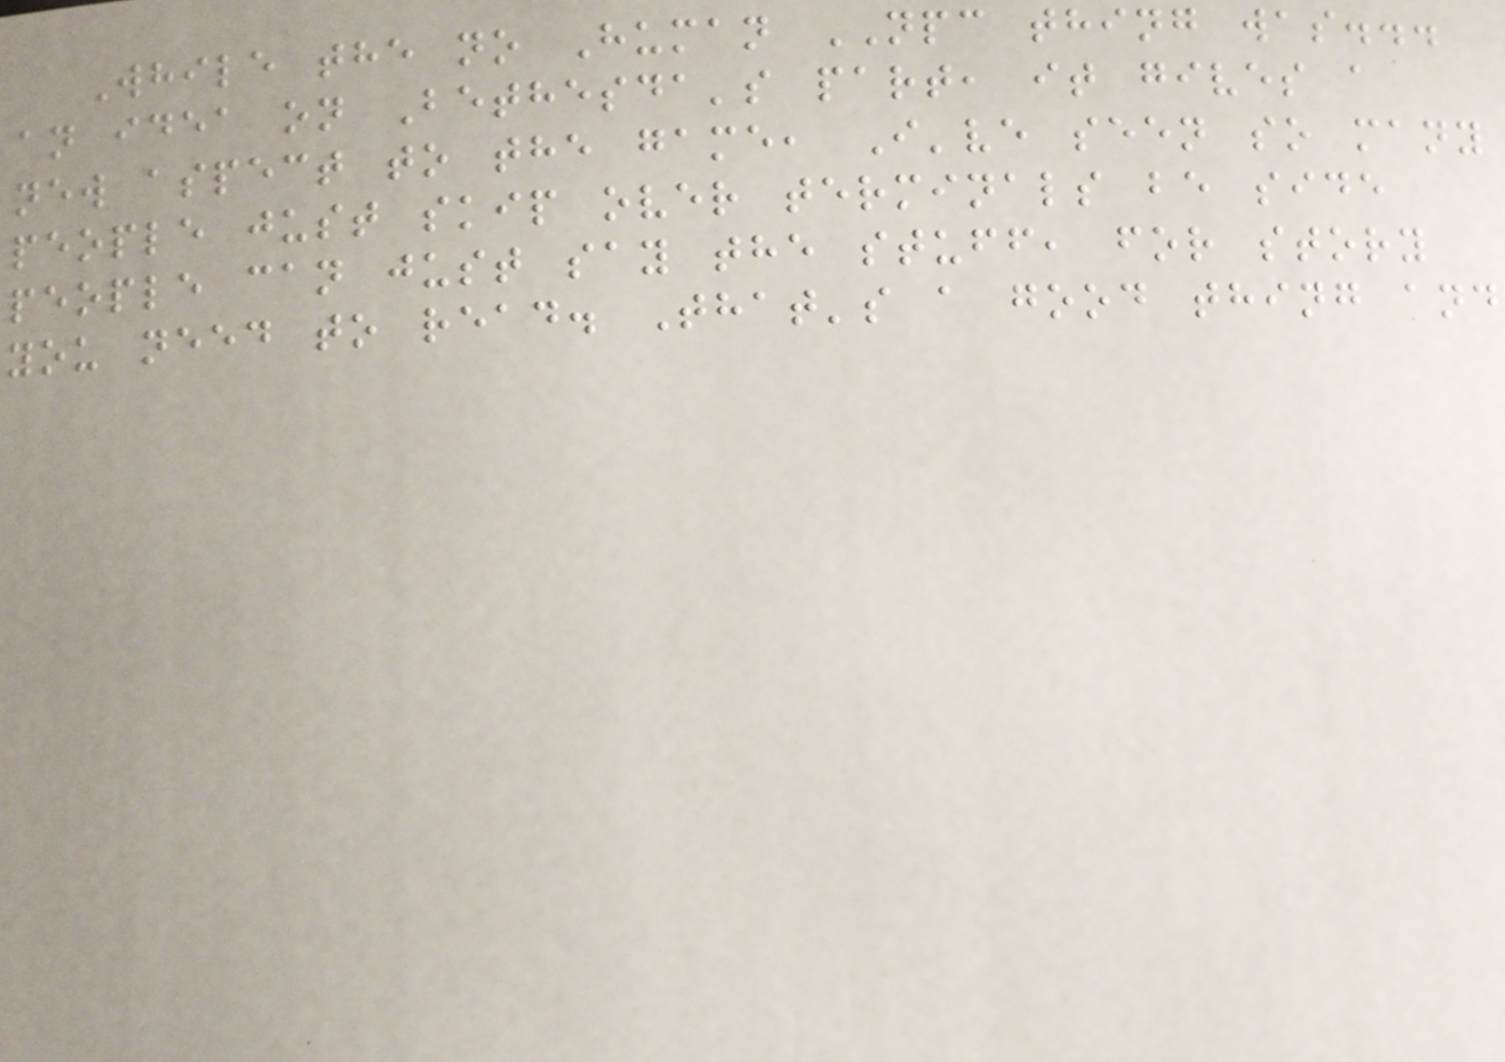While the no Human NPC thing was...
an idea on Bethesda's part, it gives a
new aspect to the game, I've seen so many
people just skip over terminals be side
people can just say the stuff, for story
you need to read. That's a good thing and
